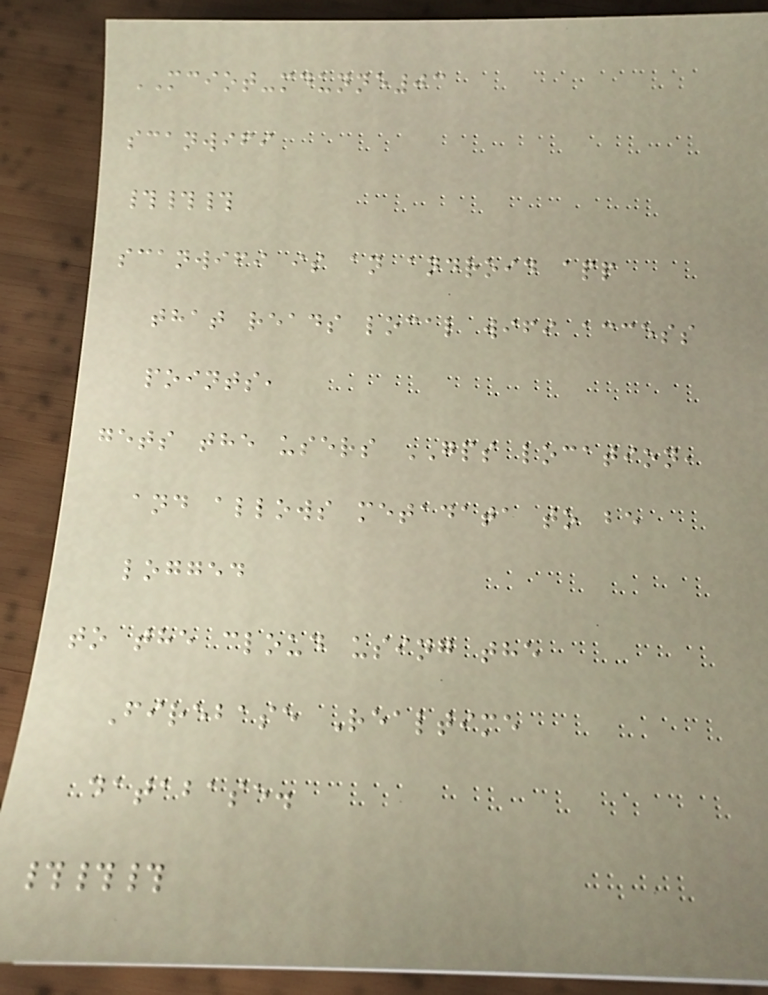MCIOT-mdunne03
scanwifi
###
scanwifi is an android app
that reads local wifi access
points,
gets the users GPS location,
and allows metadata to be
logged
to the cloud using the
Firebase Realtime
database.
###
